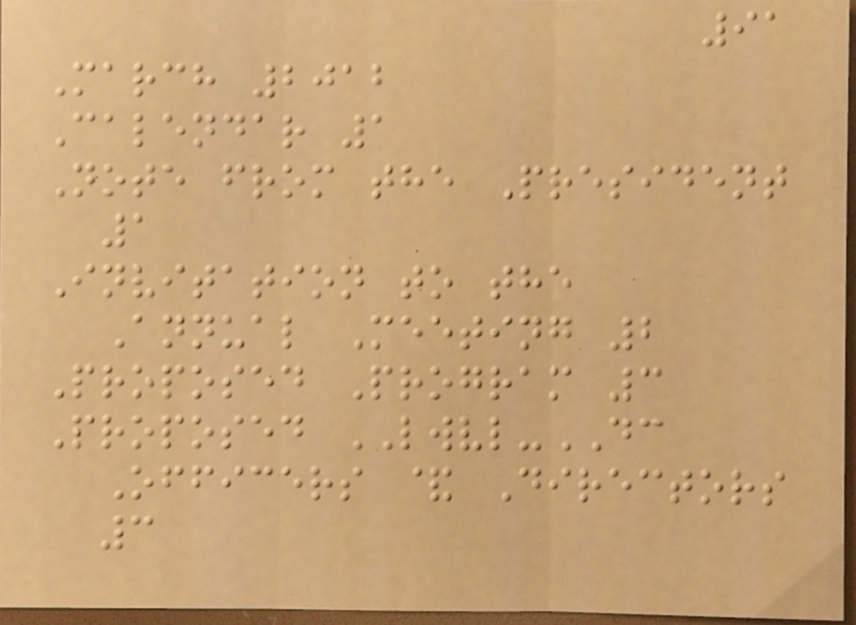91
March 2012
Calendar 1
Note from the President
1
Invitation to the
Annual Meeting 2
Proposed Program 3
Proposed LWVL-DC
Officers & Directors
3
